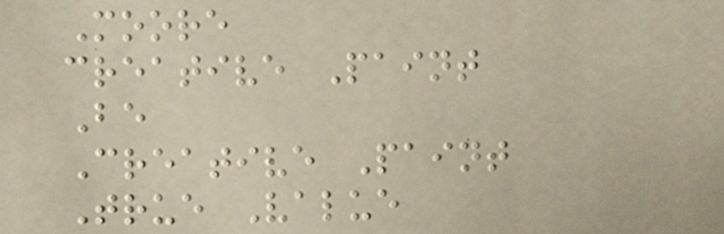Moore
creative Paint
Be
Creative Paint
True Value
